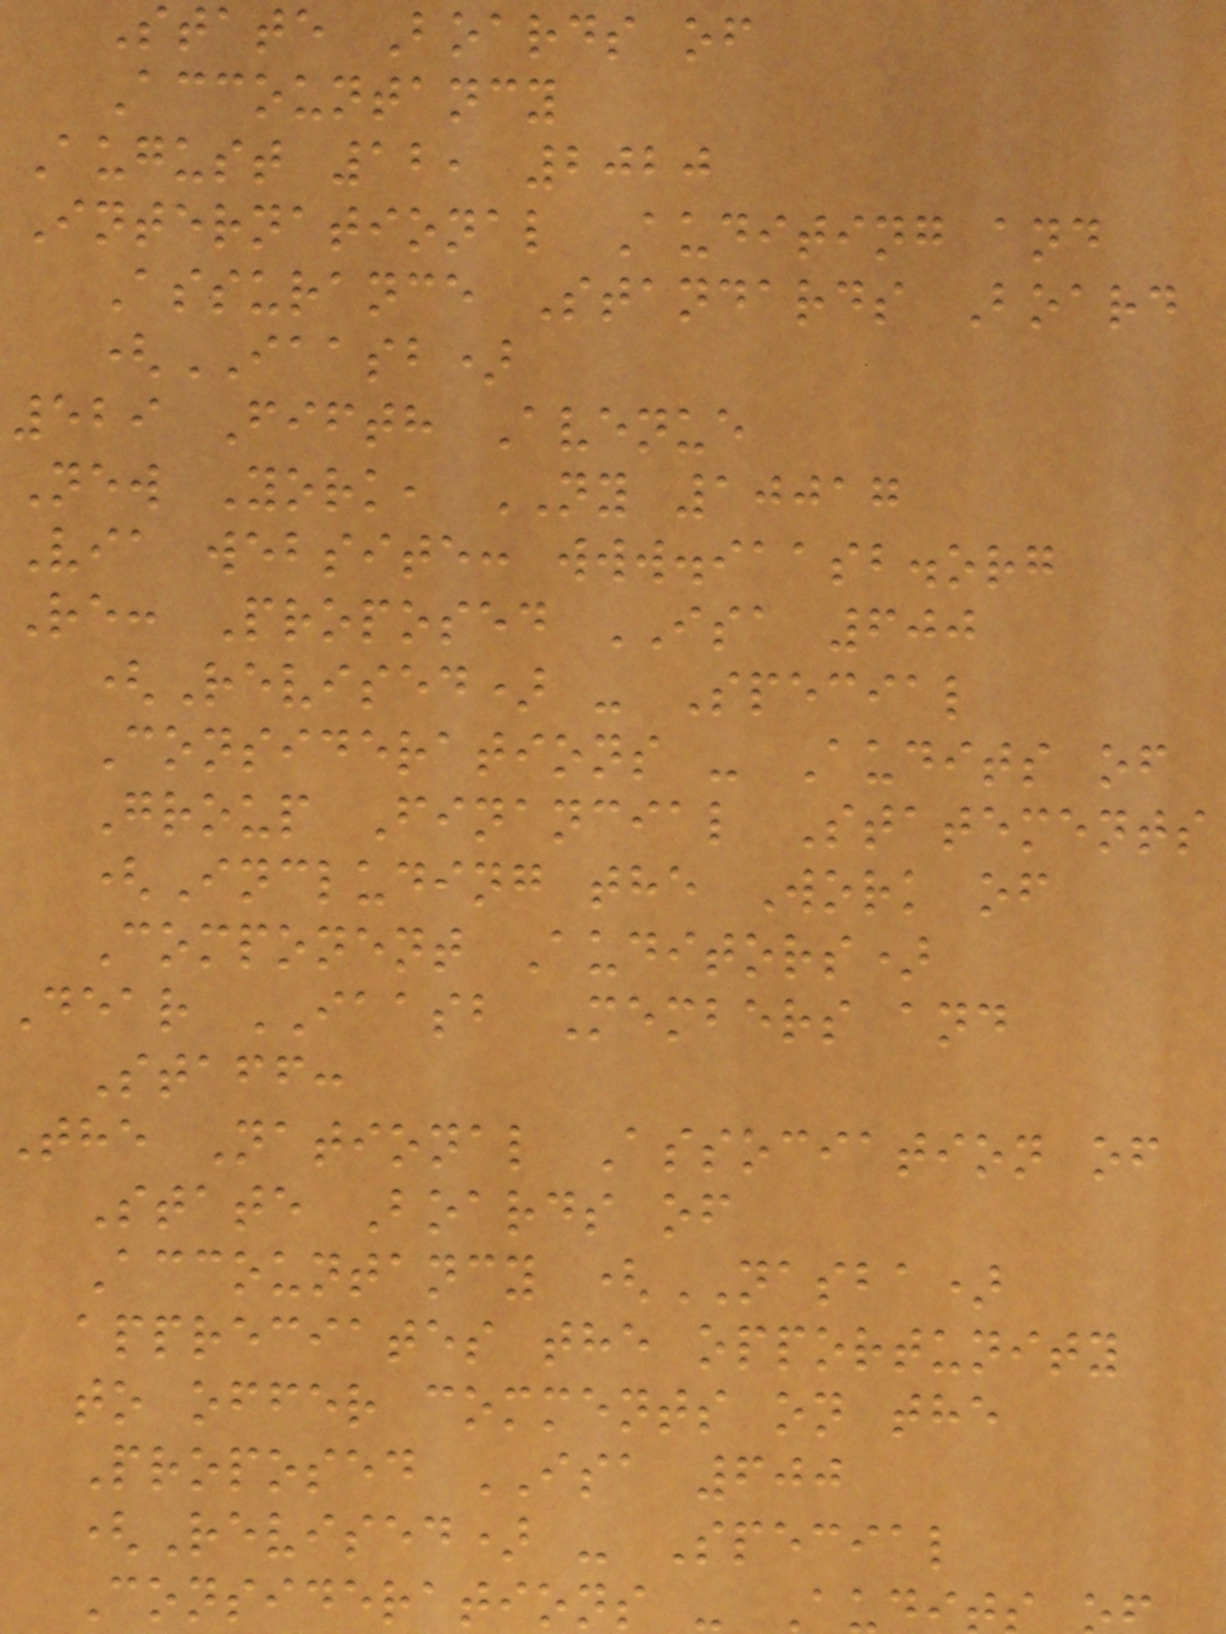State Boards of
Accountancy
August 12, 2020
International Auditing and
Assurance Standards Board
(IAASB)
529 Fifth Avenue
New York, NY 10017
Via website: www.iaasb.org
Re: Proposed ISA 600
(Revised) - Special
Considerations - Audits of
Group Financial Statements
(Including the Work of
Component Auditors)
Dear IAASB Members and
Staff:
the National Association of
State Boards of
Accountancy (NASBA)
appreciates the opportunity
to offer comments on the
Proposed ISA 600
(Revised) - Special
Considerations - A
